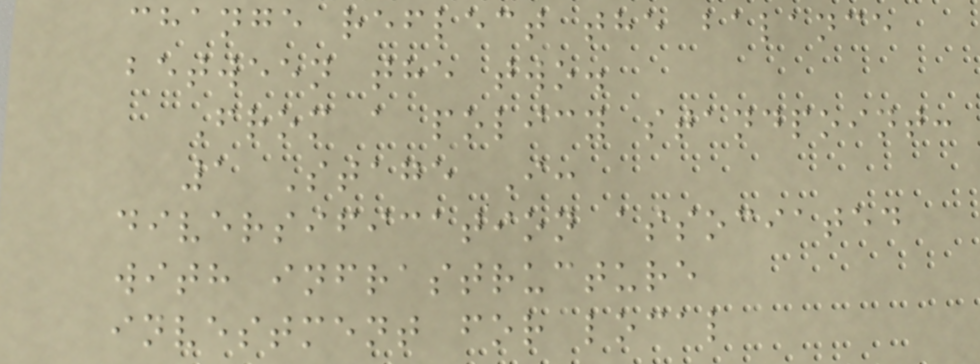change reflect the balance
between the two.
From a policy standpoint:
1 Stage I:
diversification associated
with infrastructure
investment for local
